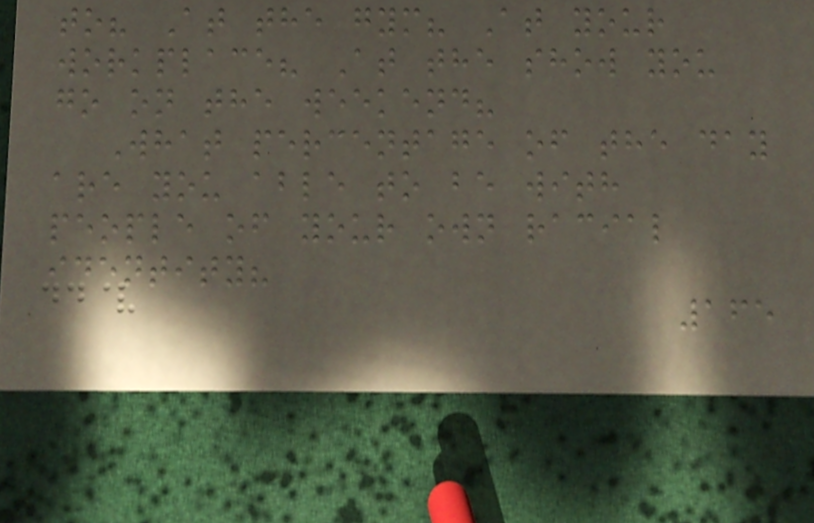to? At the gym? At your
workplace? At the show you
go on the weekend?
What percentage of the day
are you able to be with
people of your own racial
identity?
165
